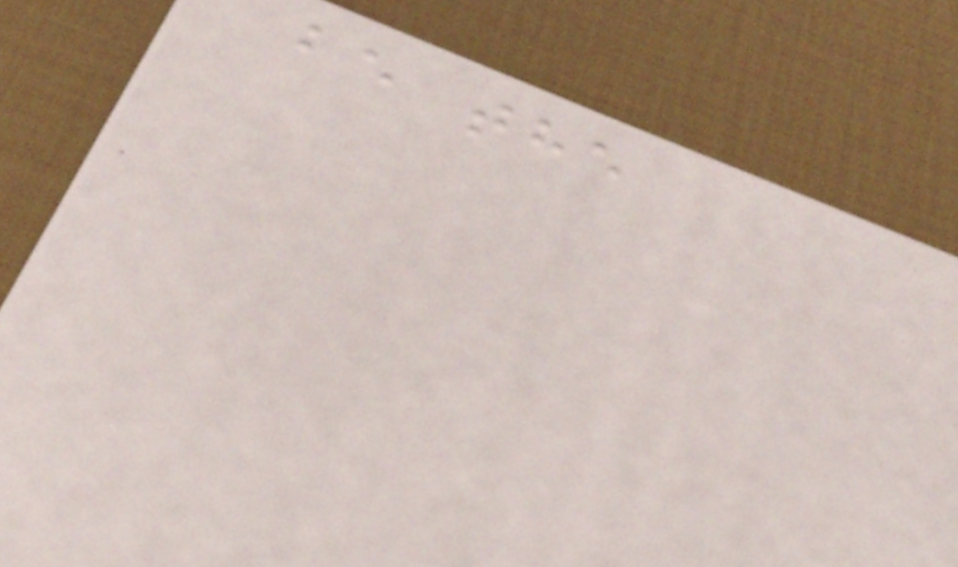be the
